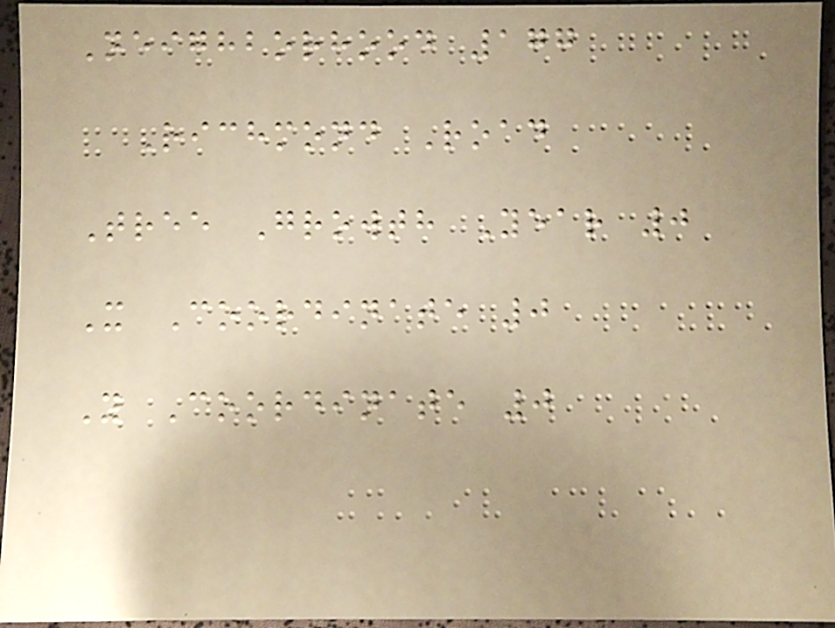Neighborhood 177
Richmond Road
Tree Growth Year 0
X Coordinate 0
Y Coordinate 0
